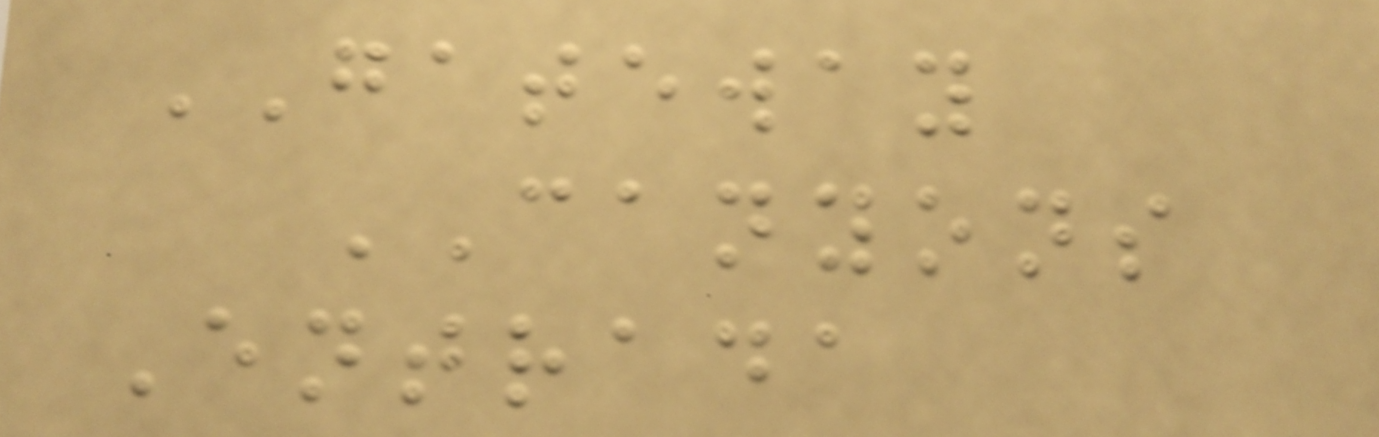GATEWAY
CANYONS
Entrada
